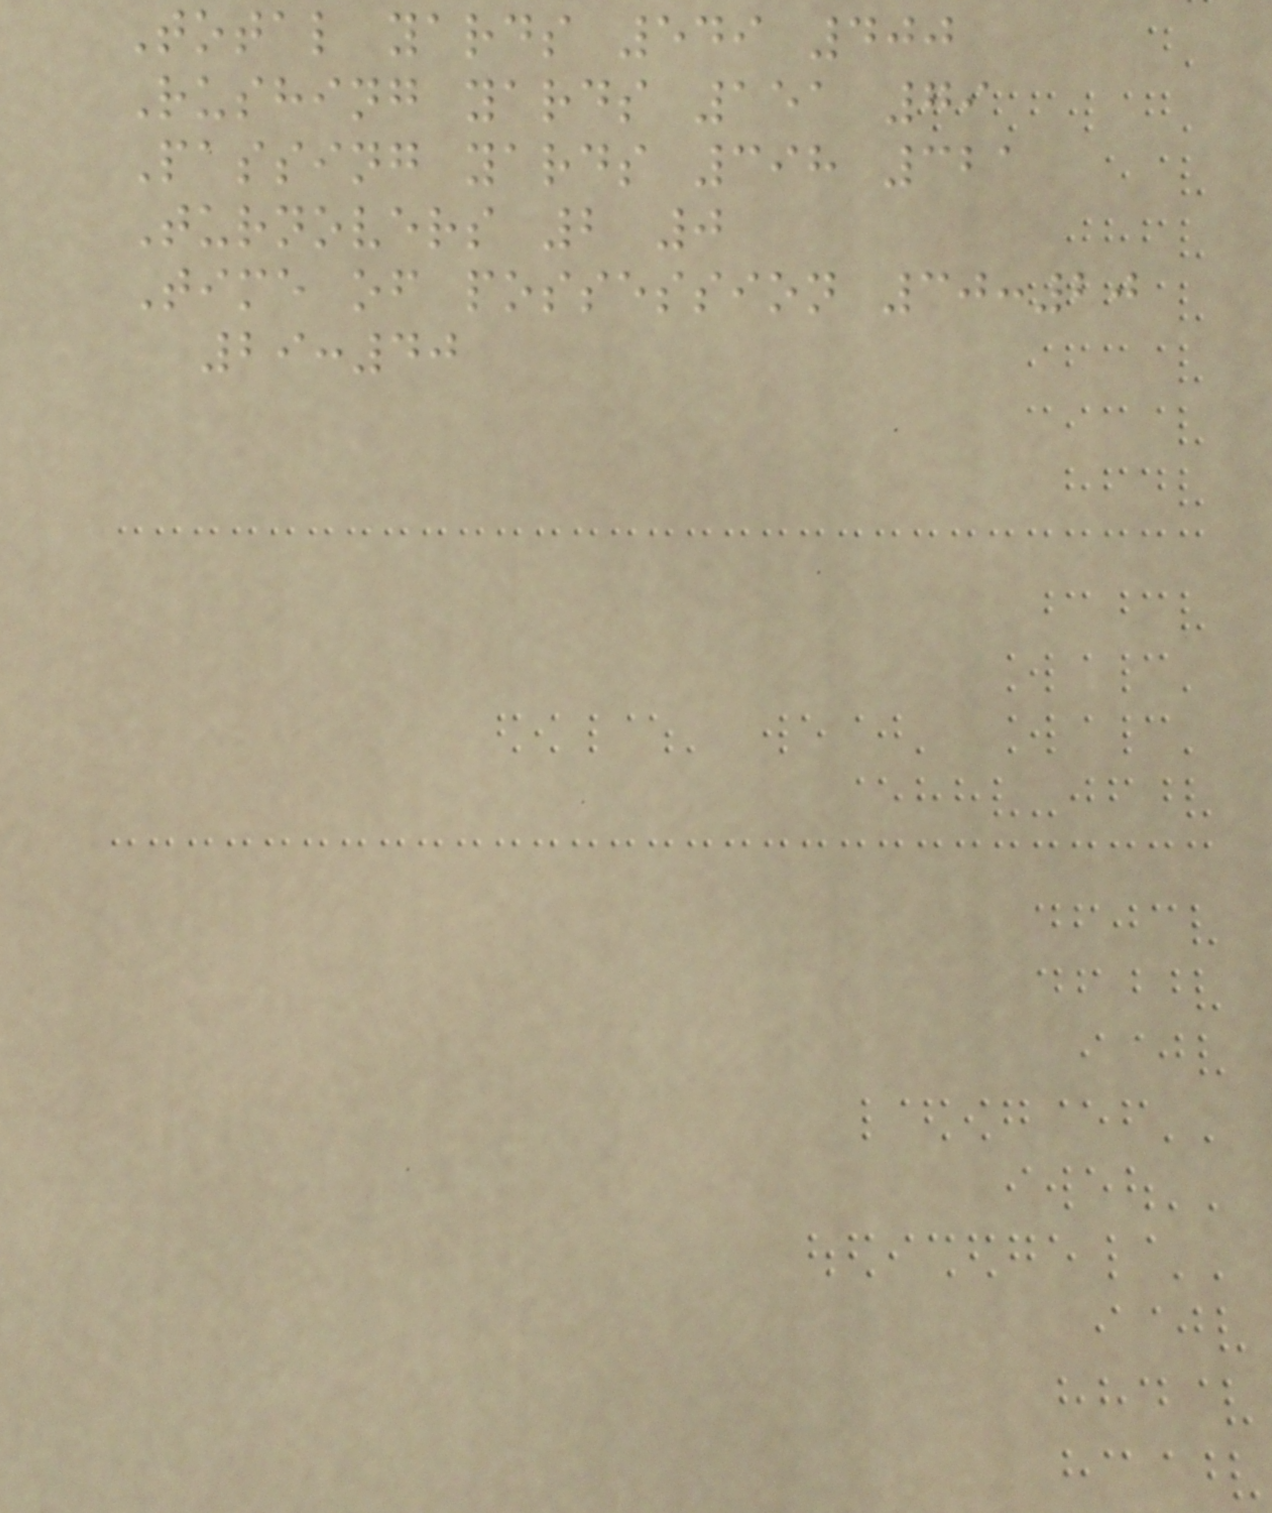Total yards 549 400
Rushing yards 151 79
Passing yards 398 321
Turnovers 2 0
Time of possession 30:20
29:40
